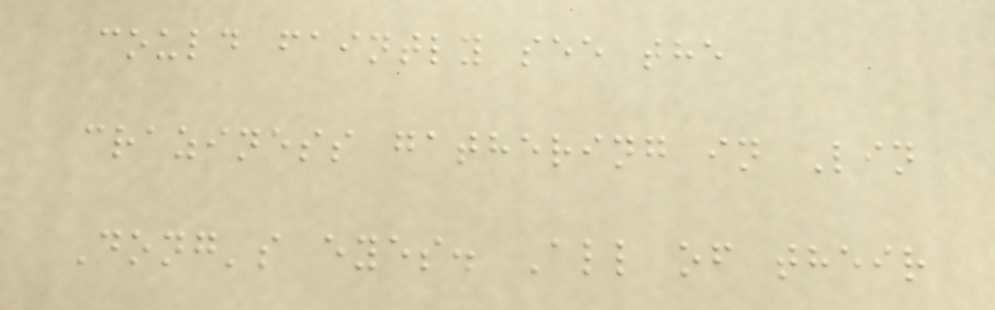could faintly see the
craziness gathering in Lin
Dong's eyes. All of their
